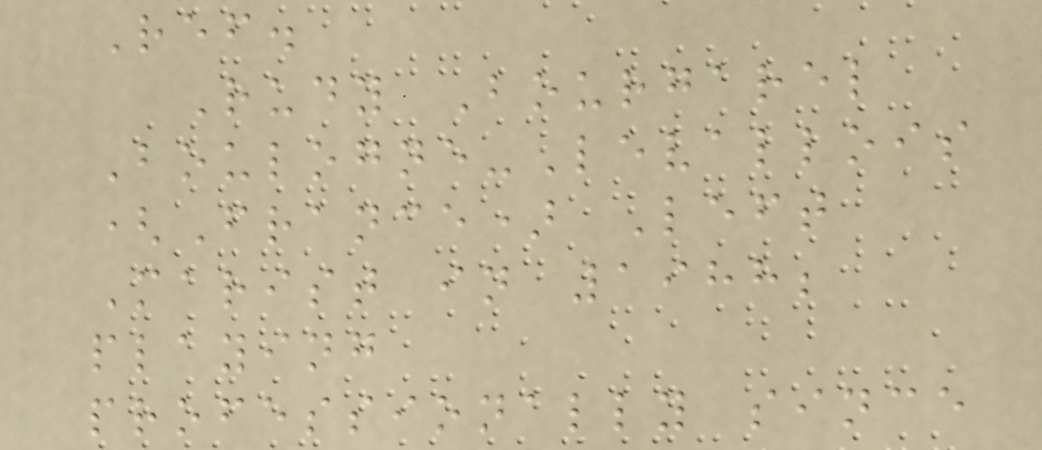Ref.
Rudy Bourgarel
Boulogne-Levallois
(France) Left
Marist in 1988;
playing
professionally since
